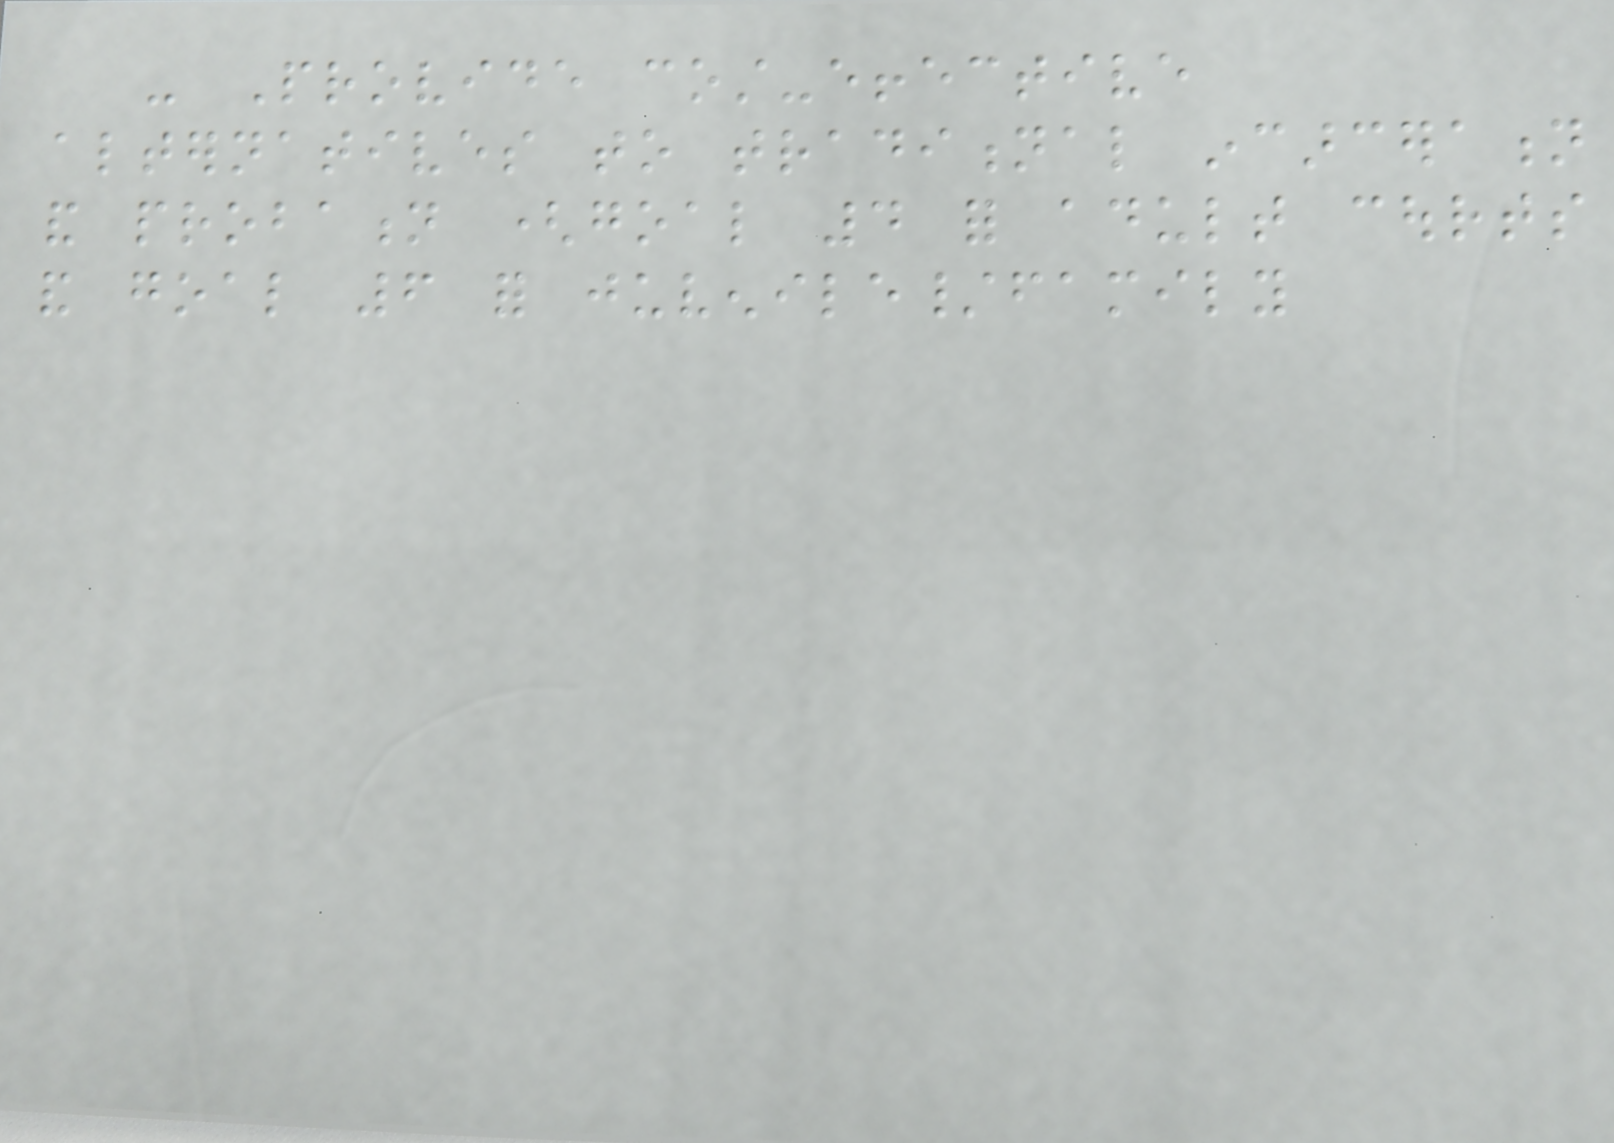- Provide cost-effective
alternatives to traditional incarceration
and probation (goal 4 for adult courts
and goal 6 for juvenile/family
